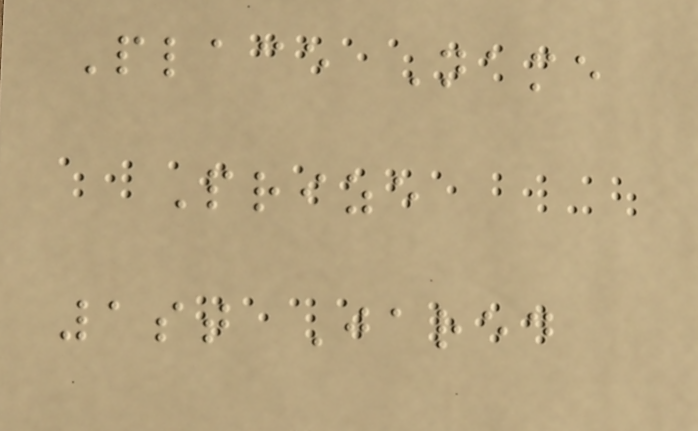Place Name
Prize
1st Jared
